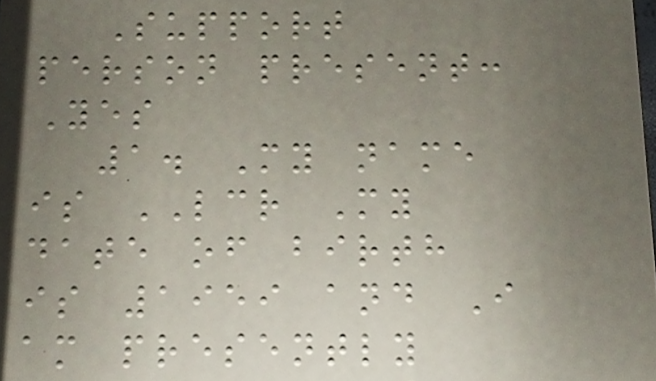Support
person present:
Yes
1. My name
is LCR My
date of birth
is 1959 and I
am presently
